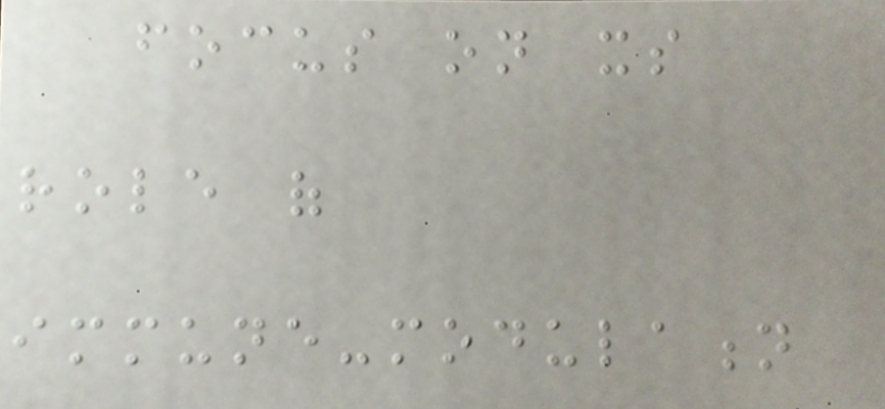focus on its
role of
immune-modulation
